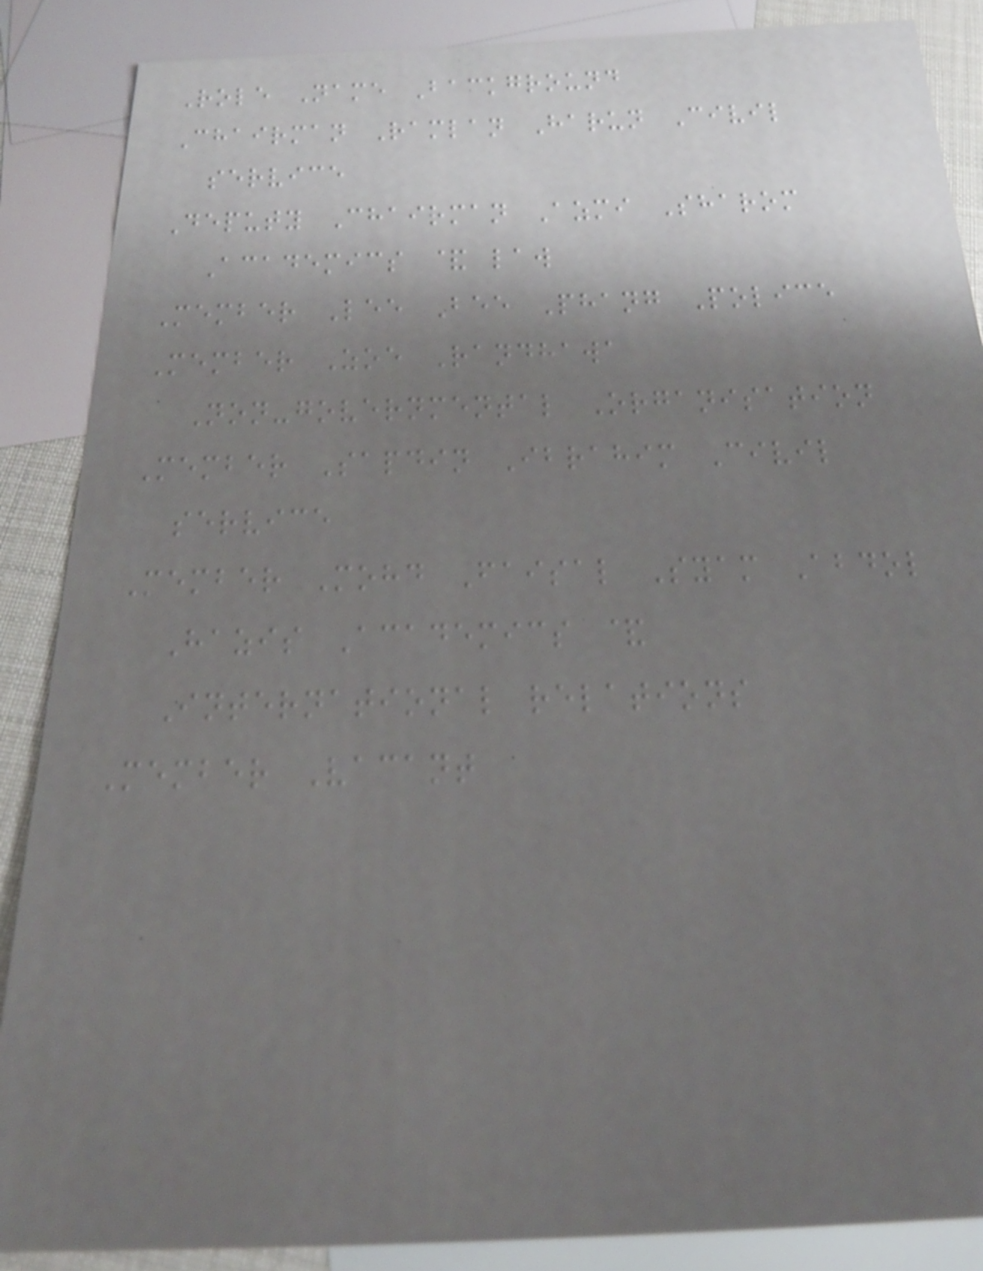Role Name Background
Chairman Ramlan Harun Civil
service
Deputy Chairman Azmi Sharom
Academics & law
Member Lee Bee Phang Police
Member Zoe Randhawa
Non-governmental Organisation
Member Sapdin Ibrahim Civil
service
Member Mohd Faisal Syam Abdol
Hazis Academics &
International relations
Member Vacant
